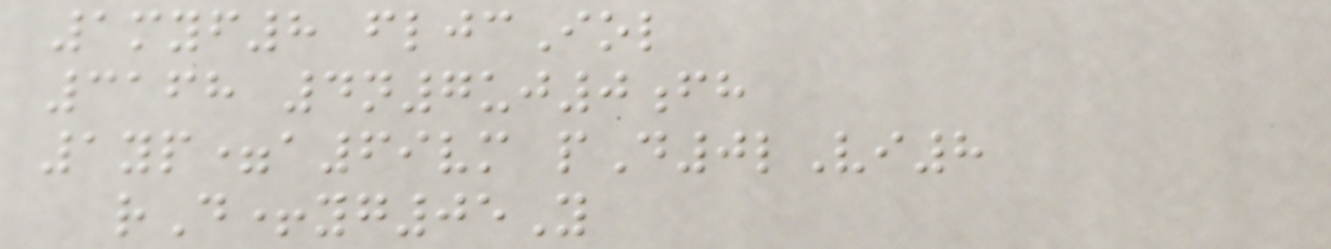1myf8 fljcIol
3168 4n7uj0fh
1yp=a69vm pD0lVi8
rD+yg05Y
